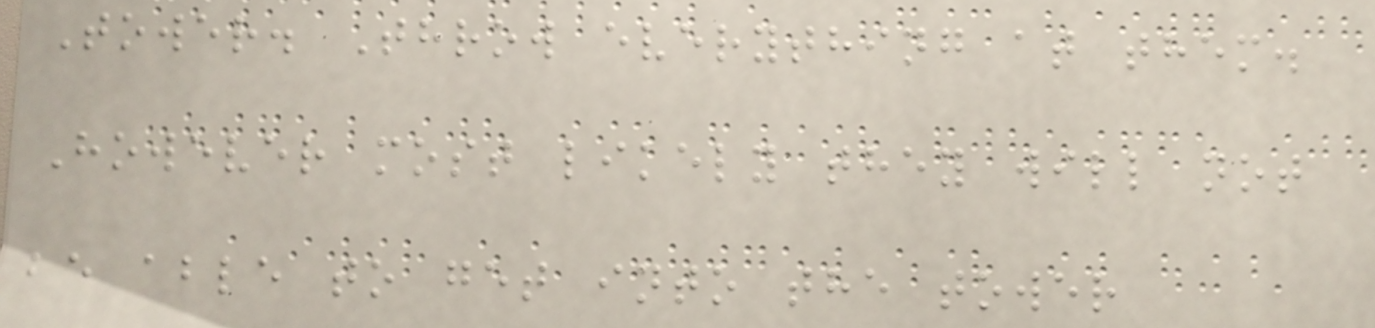Tower. Throw everything at them.
However most likely they will not
be able to get into the tower
